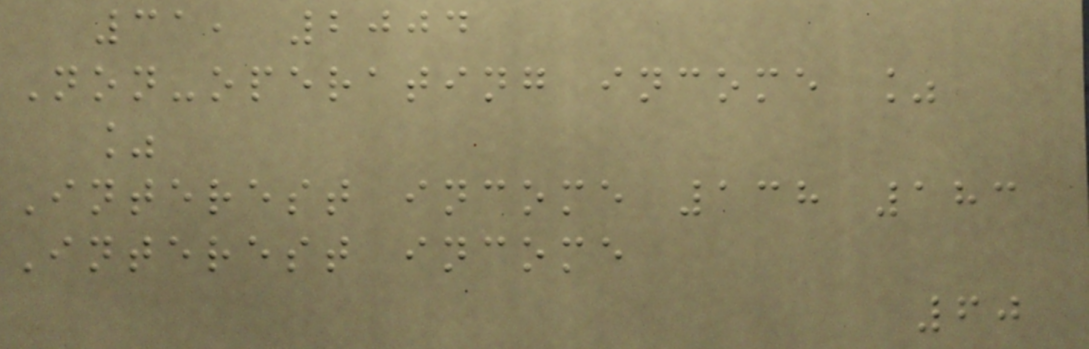31, 2004
Non-operating income %
%
Interest income 138 183
Interest income
60
